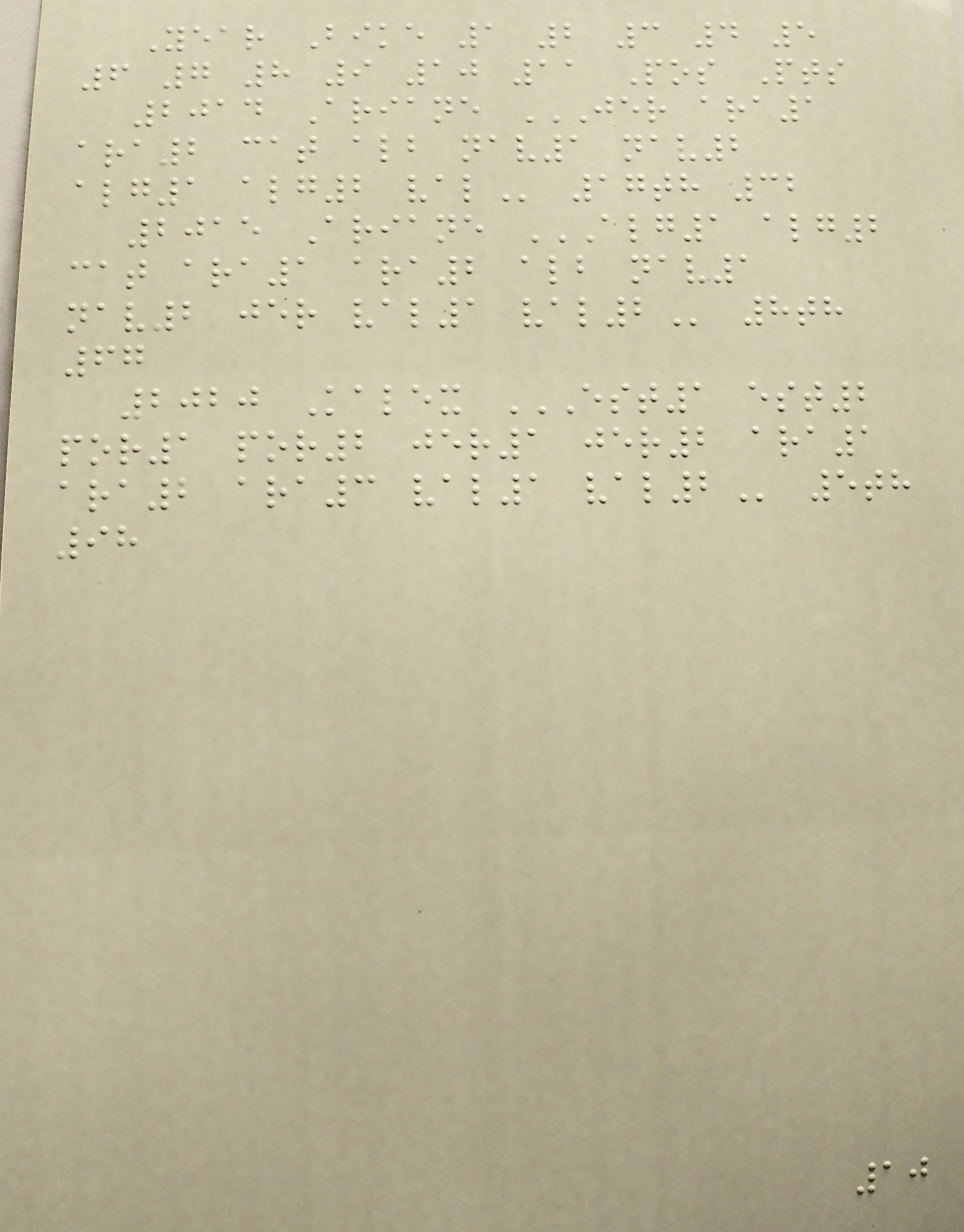Year Bike 1 2 3 4 5
6 7 8 9 10 11 Pos Pts
2014 Ariane JER ARA1
ARA2 CAT ALB NAV1 NAV2
ALG1 ALG2 VAL 17th 32
2015 Ariane ALG1 ALG2
CAT ARA1 ARA2 ALB NAV1
NAV2 JER VAL1 VAL2 8th
67
2020 Kalex EST1 EST2
POR1 POR2 JER1 JER2 ARA1
ARA2 ARA3 VAL1 VAL2 5th
98
10
